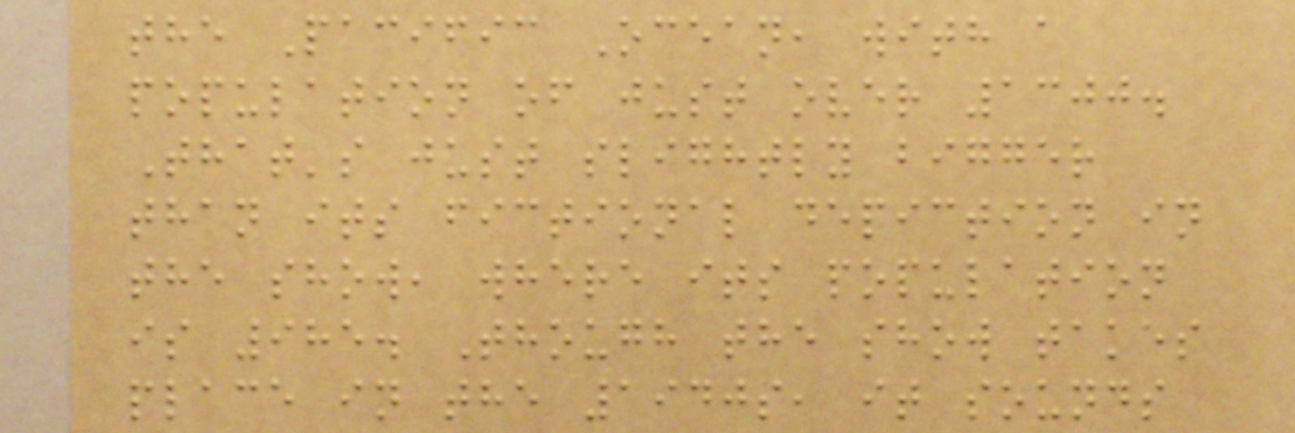the Pacific Ocean, with a
population of just over 1300.
That's just slightly bigger
than its fictional depiction in
the show, where its population
is 985. Though the show takes
place in the 1940s, it sounds
